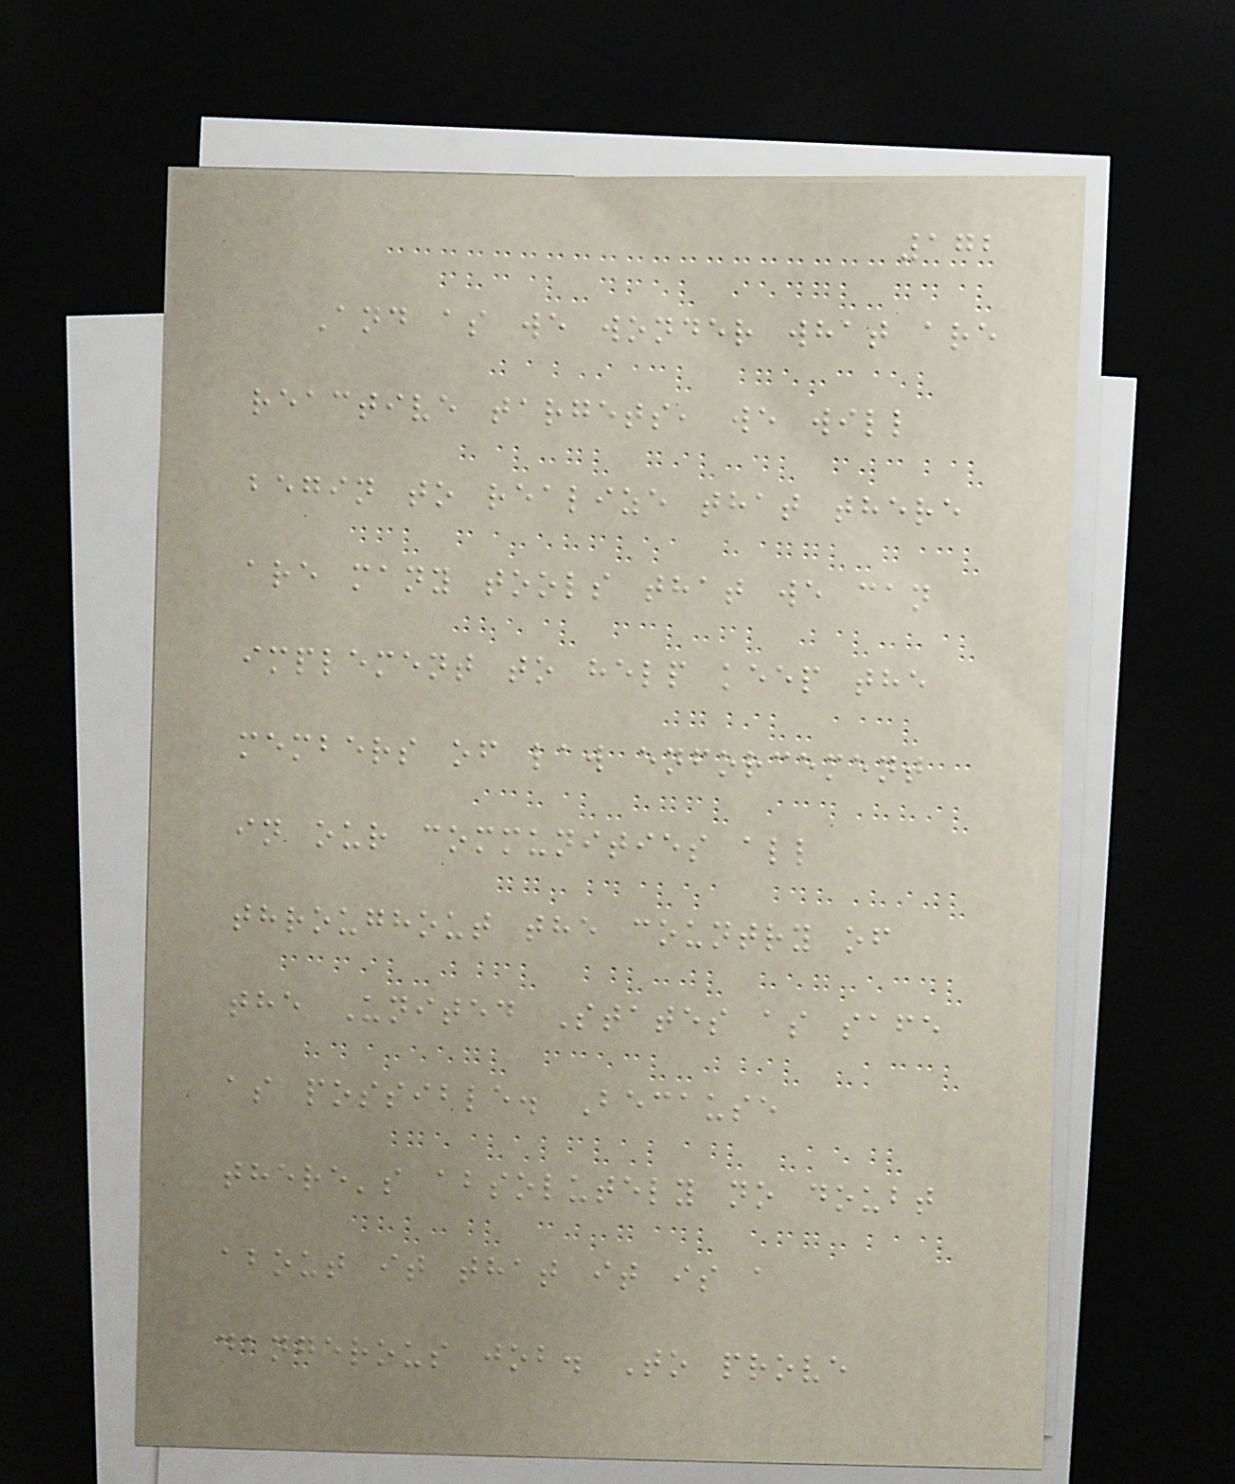172
And as we wonder what are
reactive targets, we will
begin to realize that there
are many tools that we can
implement to help keep the
members of law enforcement
in our communities all
throughout the country of
the United States as safe
as possible. Because
there's absolutely no doubt
about it that it is a
dangerous job. To prove
